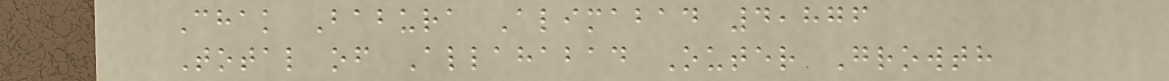Chak Babura Alimabad 4,876
Total of Allahabad Outer Growth
